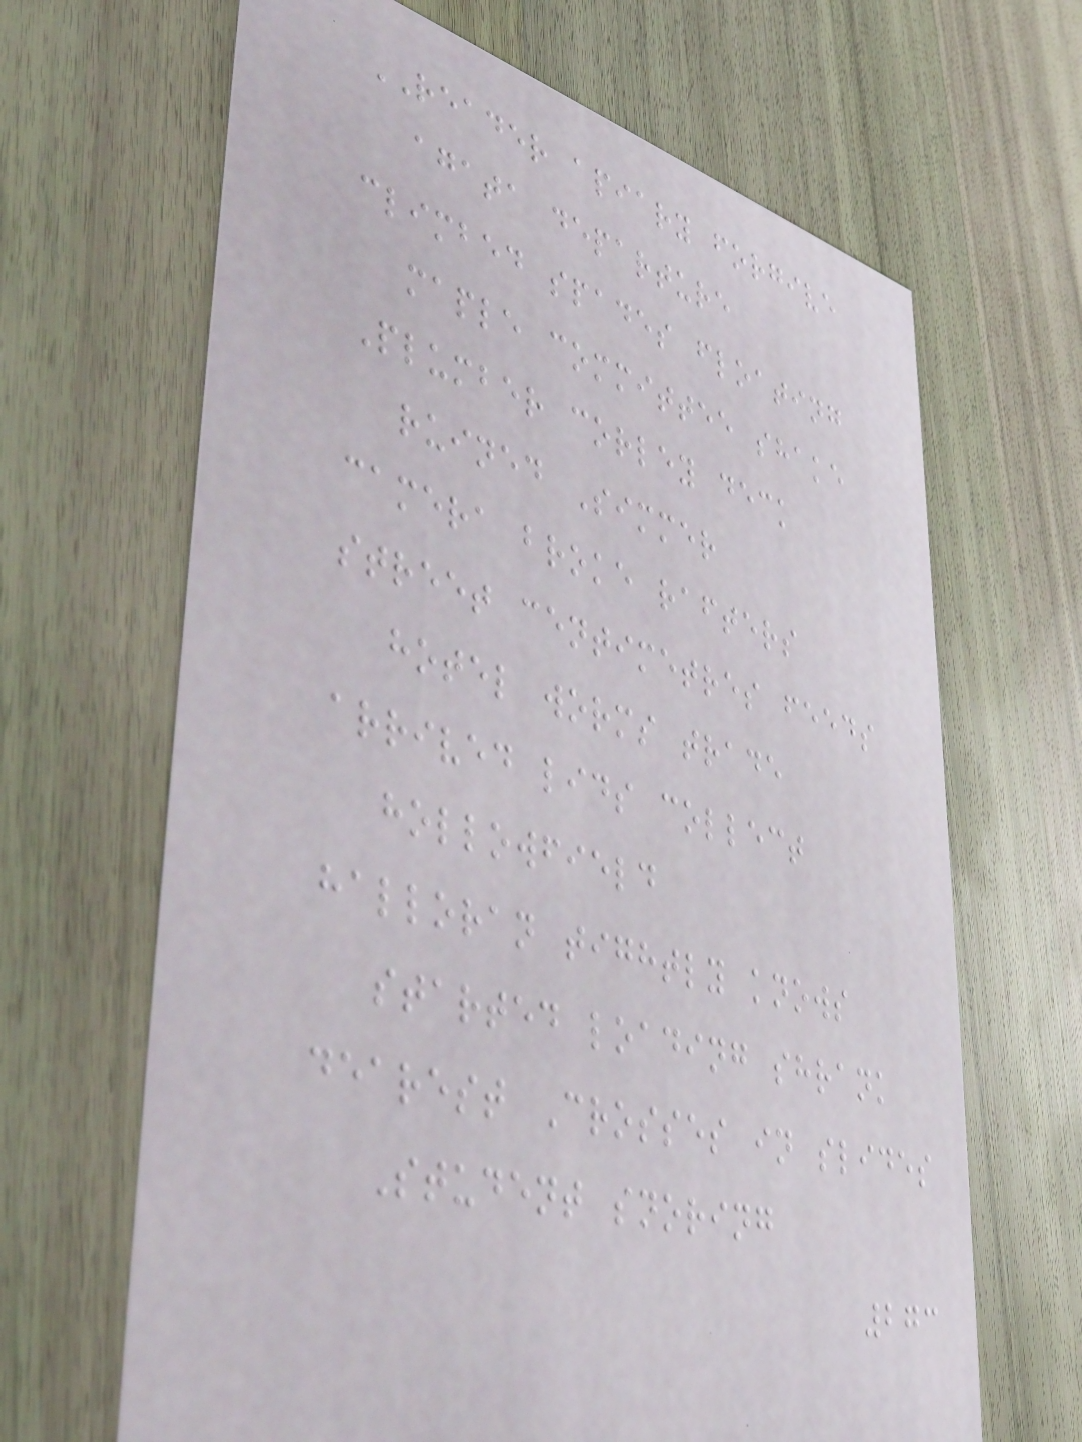READER apiary forgive
agata departure
climbed spades floating
maple committee shake
Plumber corley deck
ruined Simmer
camera broke rafters
street centimetres feeds
hotel worms trade
arrived lids collect
hollowfield
halloran tightly knows
started loading shrank
dearest Crosses in slides
Student snoring
273
